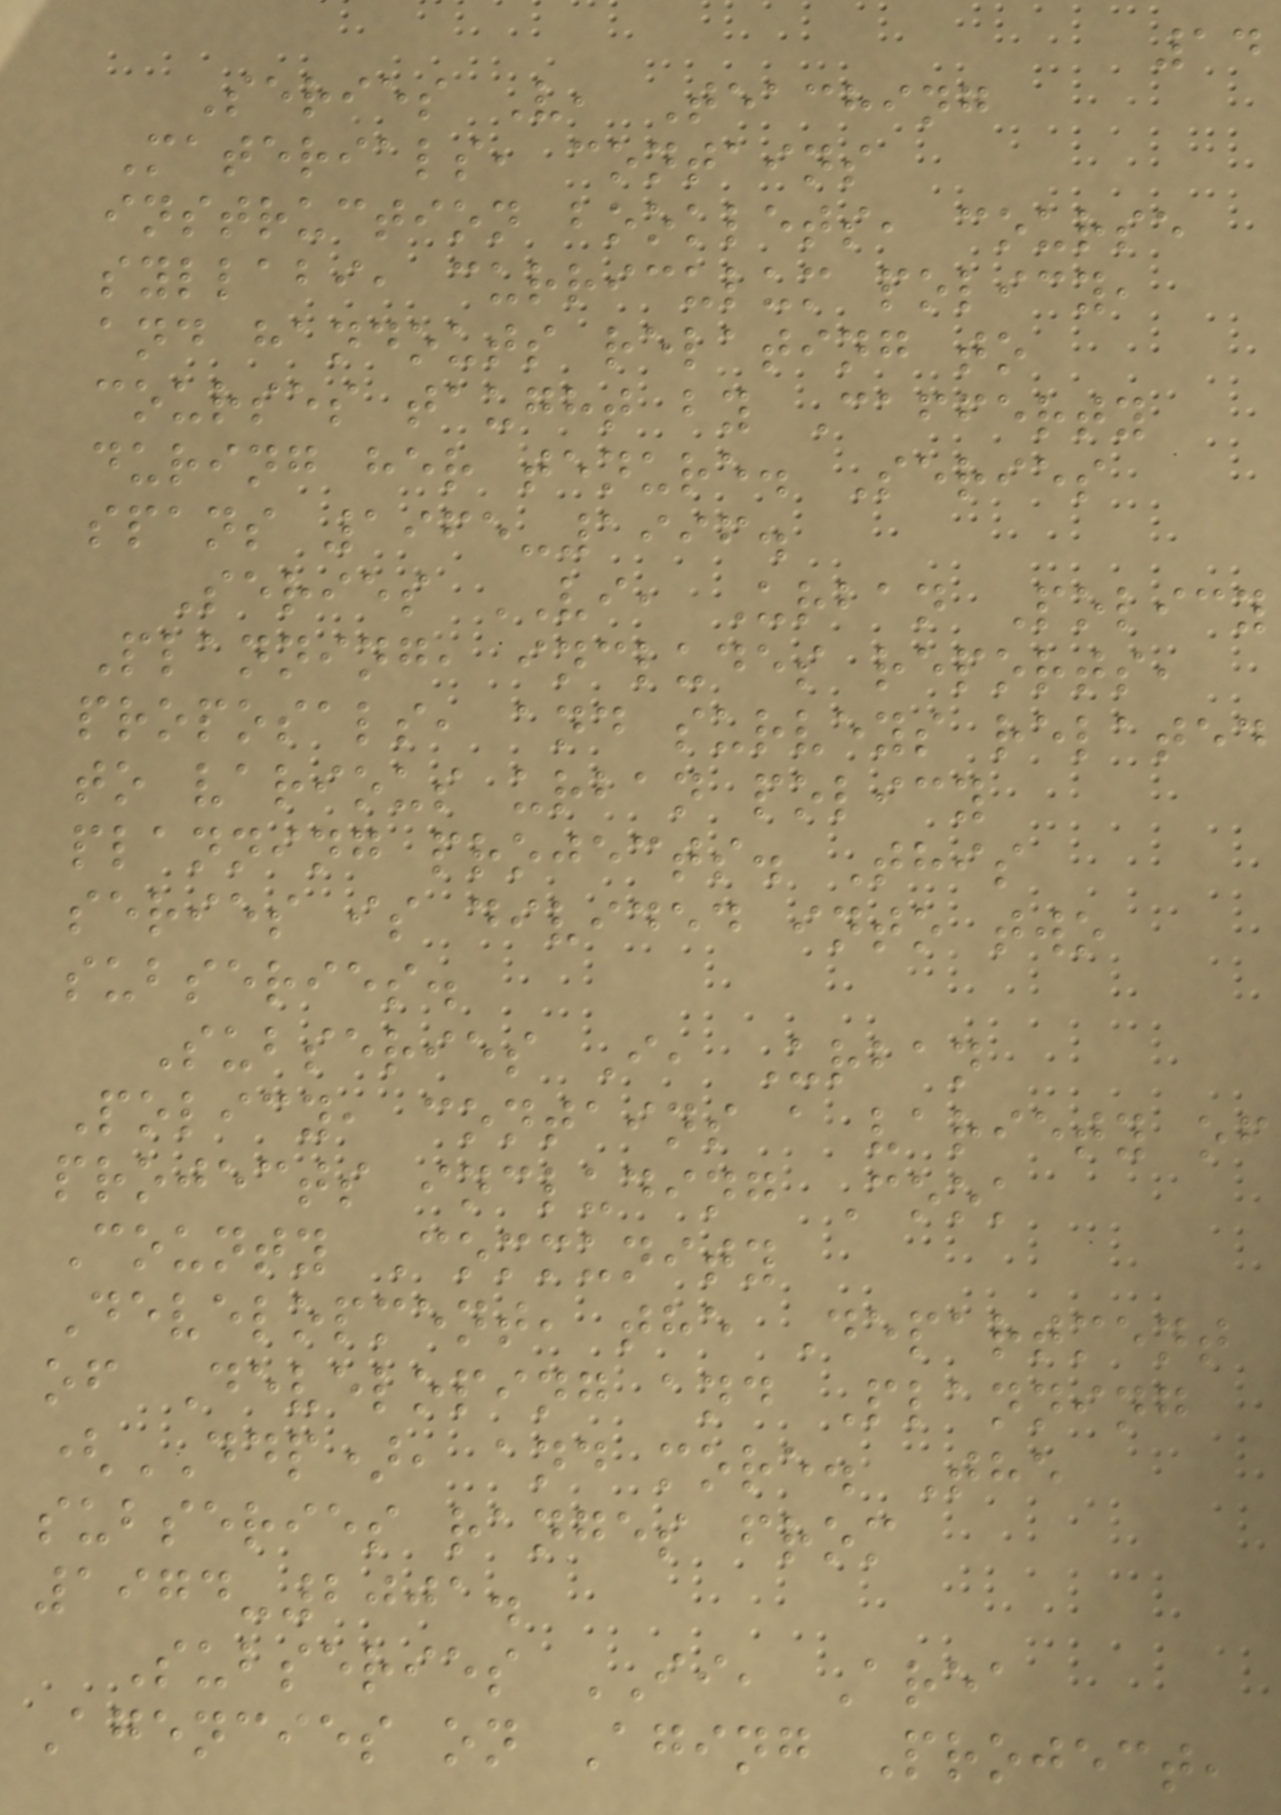14
Series V, Teaching
Materials, contains
instruction booklets, course
syllabi, curriculum policy,
and handouts relating to
courses taught by Cafferty
during her tenure. Series
spans 1965-1996.
Series VI, Urban Policy
Planning, includes reports,
proposals, and surveys related
to various urban policy
planning projects. This
series is divided into two
subseries.
Subseries I, Urban
Policy, contains a variety of
projects including Cook
County Community
Development, the Department
of Developing and Planning
(DDP), and more. The
subseries ranges from
1974-2001.
Subseries II, Area
Agencies on Aging Project,
